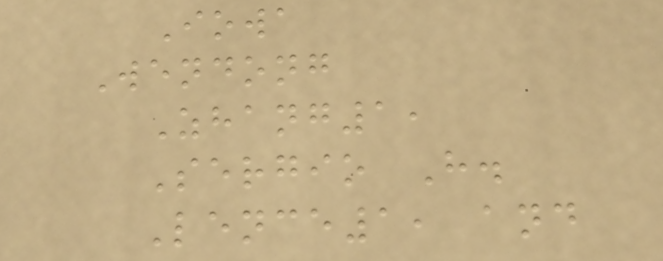Iowa
Wendong
Zhang1,
Sergio H.
Lence1, and
